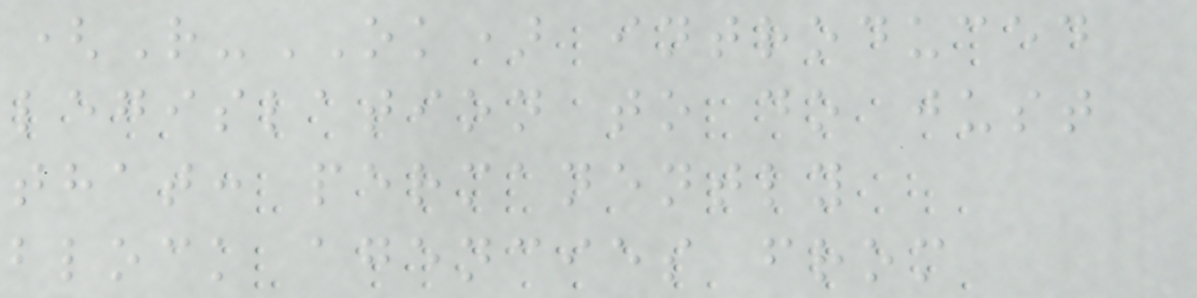(R-OK) introduced
legislation to do just
that: permanently
block agencies from
